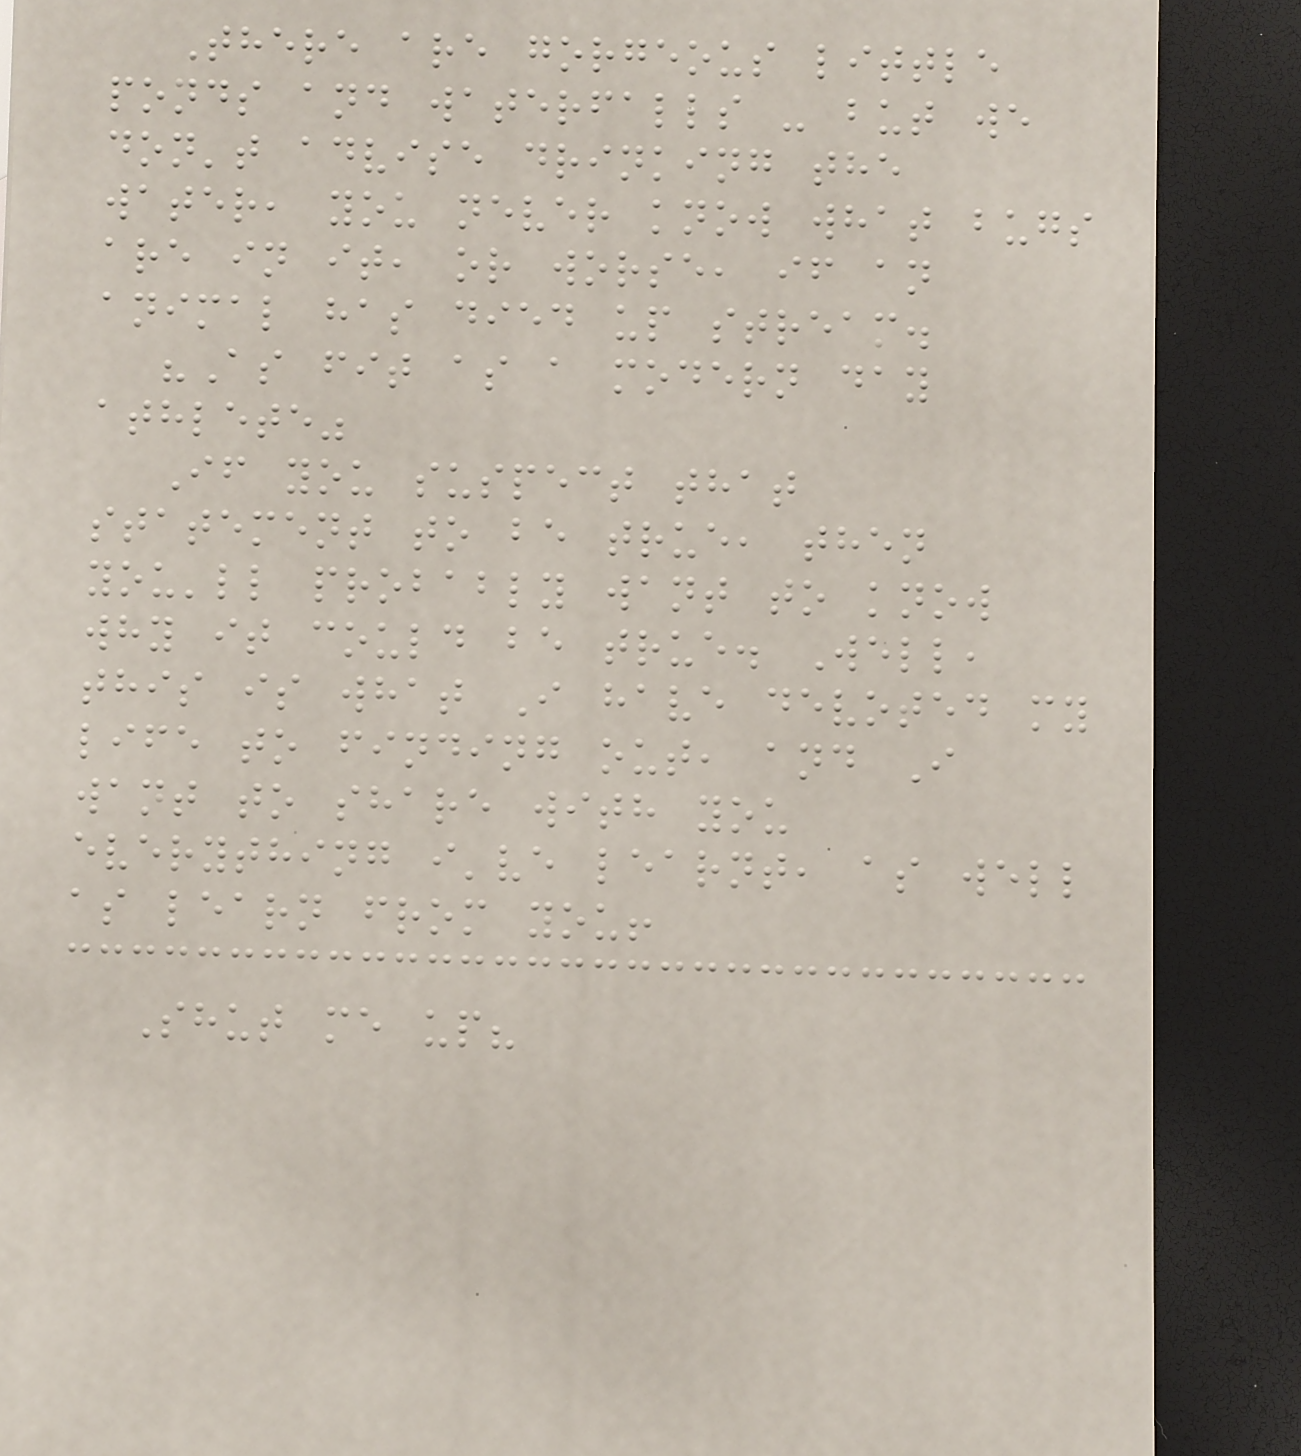There are gorgeous little
ponds and waterfalls - but we
don't advise drinking the
water, you never know what bugs
are in it, or worse, if an
animal has died up stream.
"As fit as a modern day
athlete"
If you suspect that
statement to be true, then
you'll probably want to know
why it could be true. Well,
this is what I have devoted my
life to finding out, and I
want to share with you
everything i've learnt, as well
as learn from you!
Shut me up?
